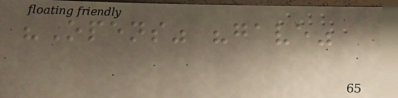"Opens" "gave"
